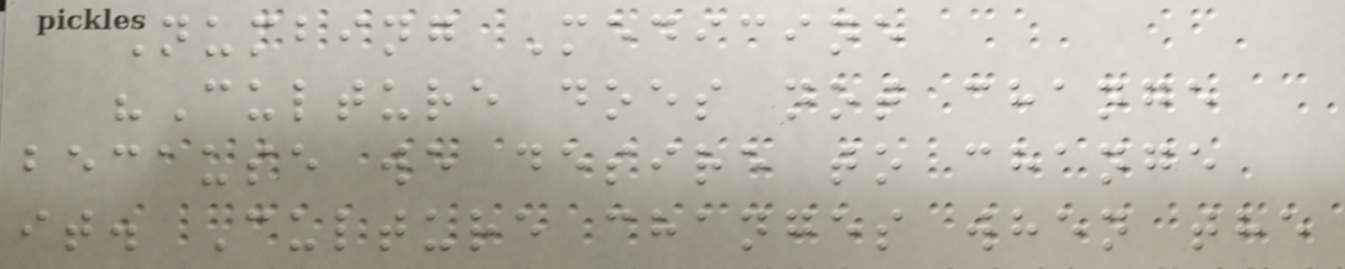Numbing Medicine
"Culture does not change
because we desire to change
it. Culture changes when the
